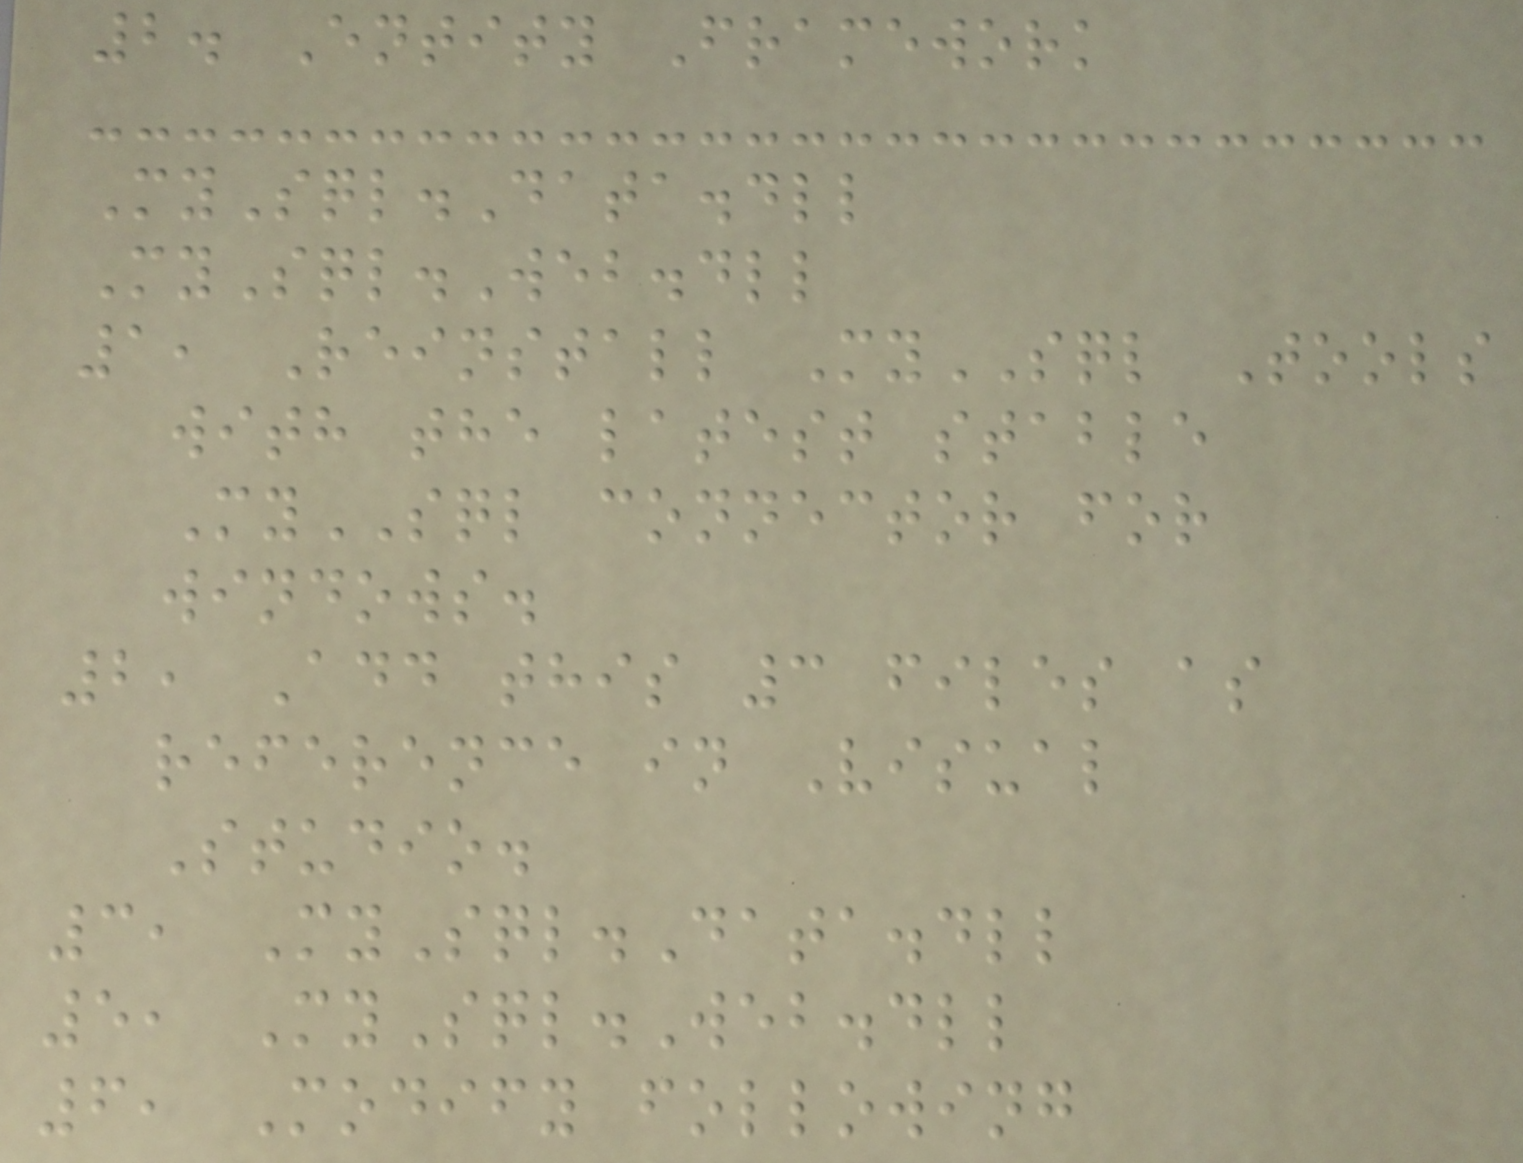2. Entity Framework
MySql.Data.dll
MySql.Web.dll
1, Reinstall MySQL Tools
with the latest stable
MySQL connector for
windows.
2, Add this 3 files as
reference in Visual
Studio.
3, MySql.Data.dll
5, MySql.Web.dll
6, Modify following
